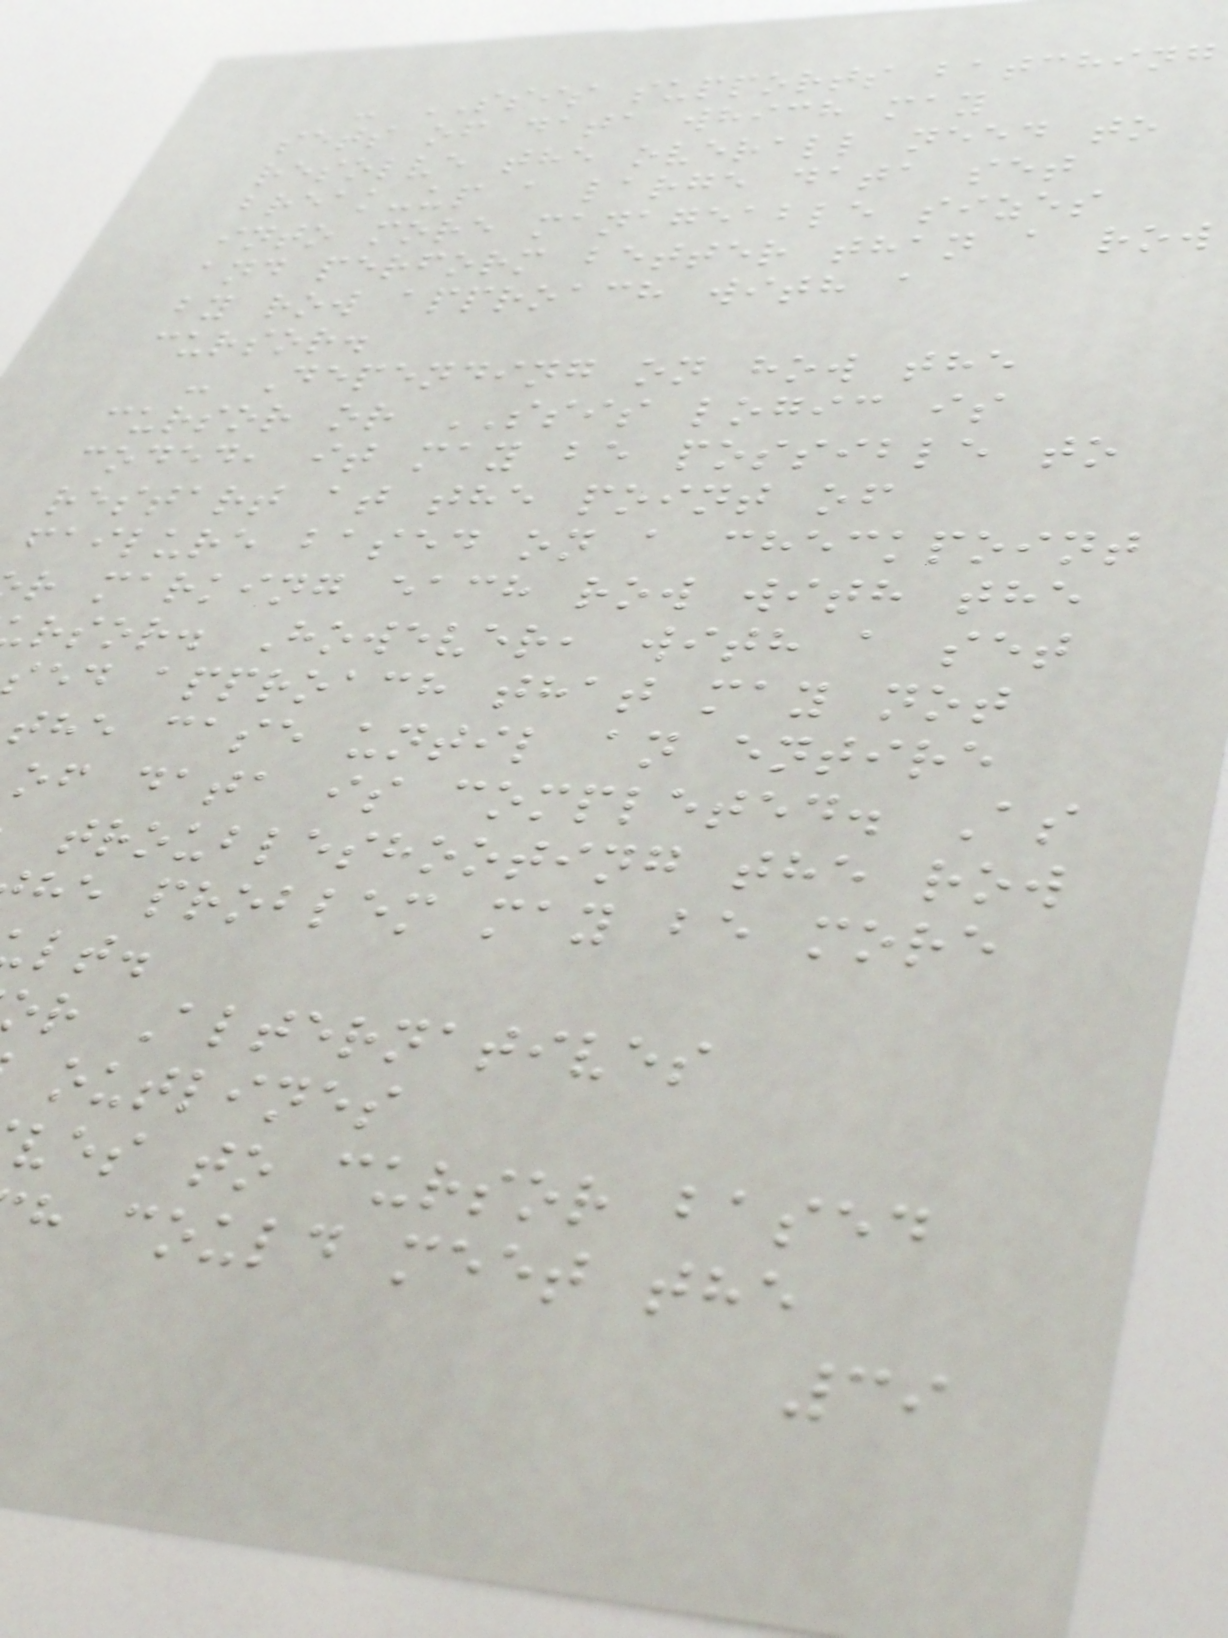- SSIS supports batching
sets of data which may
resolve the overall need to
break-up a large data set
into more manageable sizes
and perform better than a row
by row approach with a
cursor.
- Depending on how the
cursor or SSIS logic is
coded, it may be possible to
restart at the point of
failure based on a checkpoint
r marking each row with the
rsor. However, with a set
sed approach that may not
the case until an entire
of data is completed. As
troubleshooting the row
he problem may be more
r Alternatives
outlines
ves to cursor based
h could meet the
39
